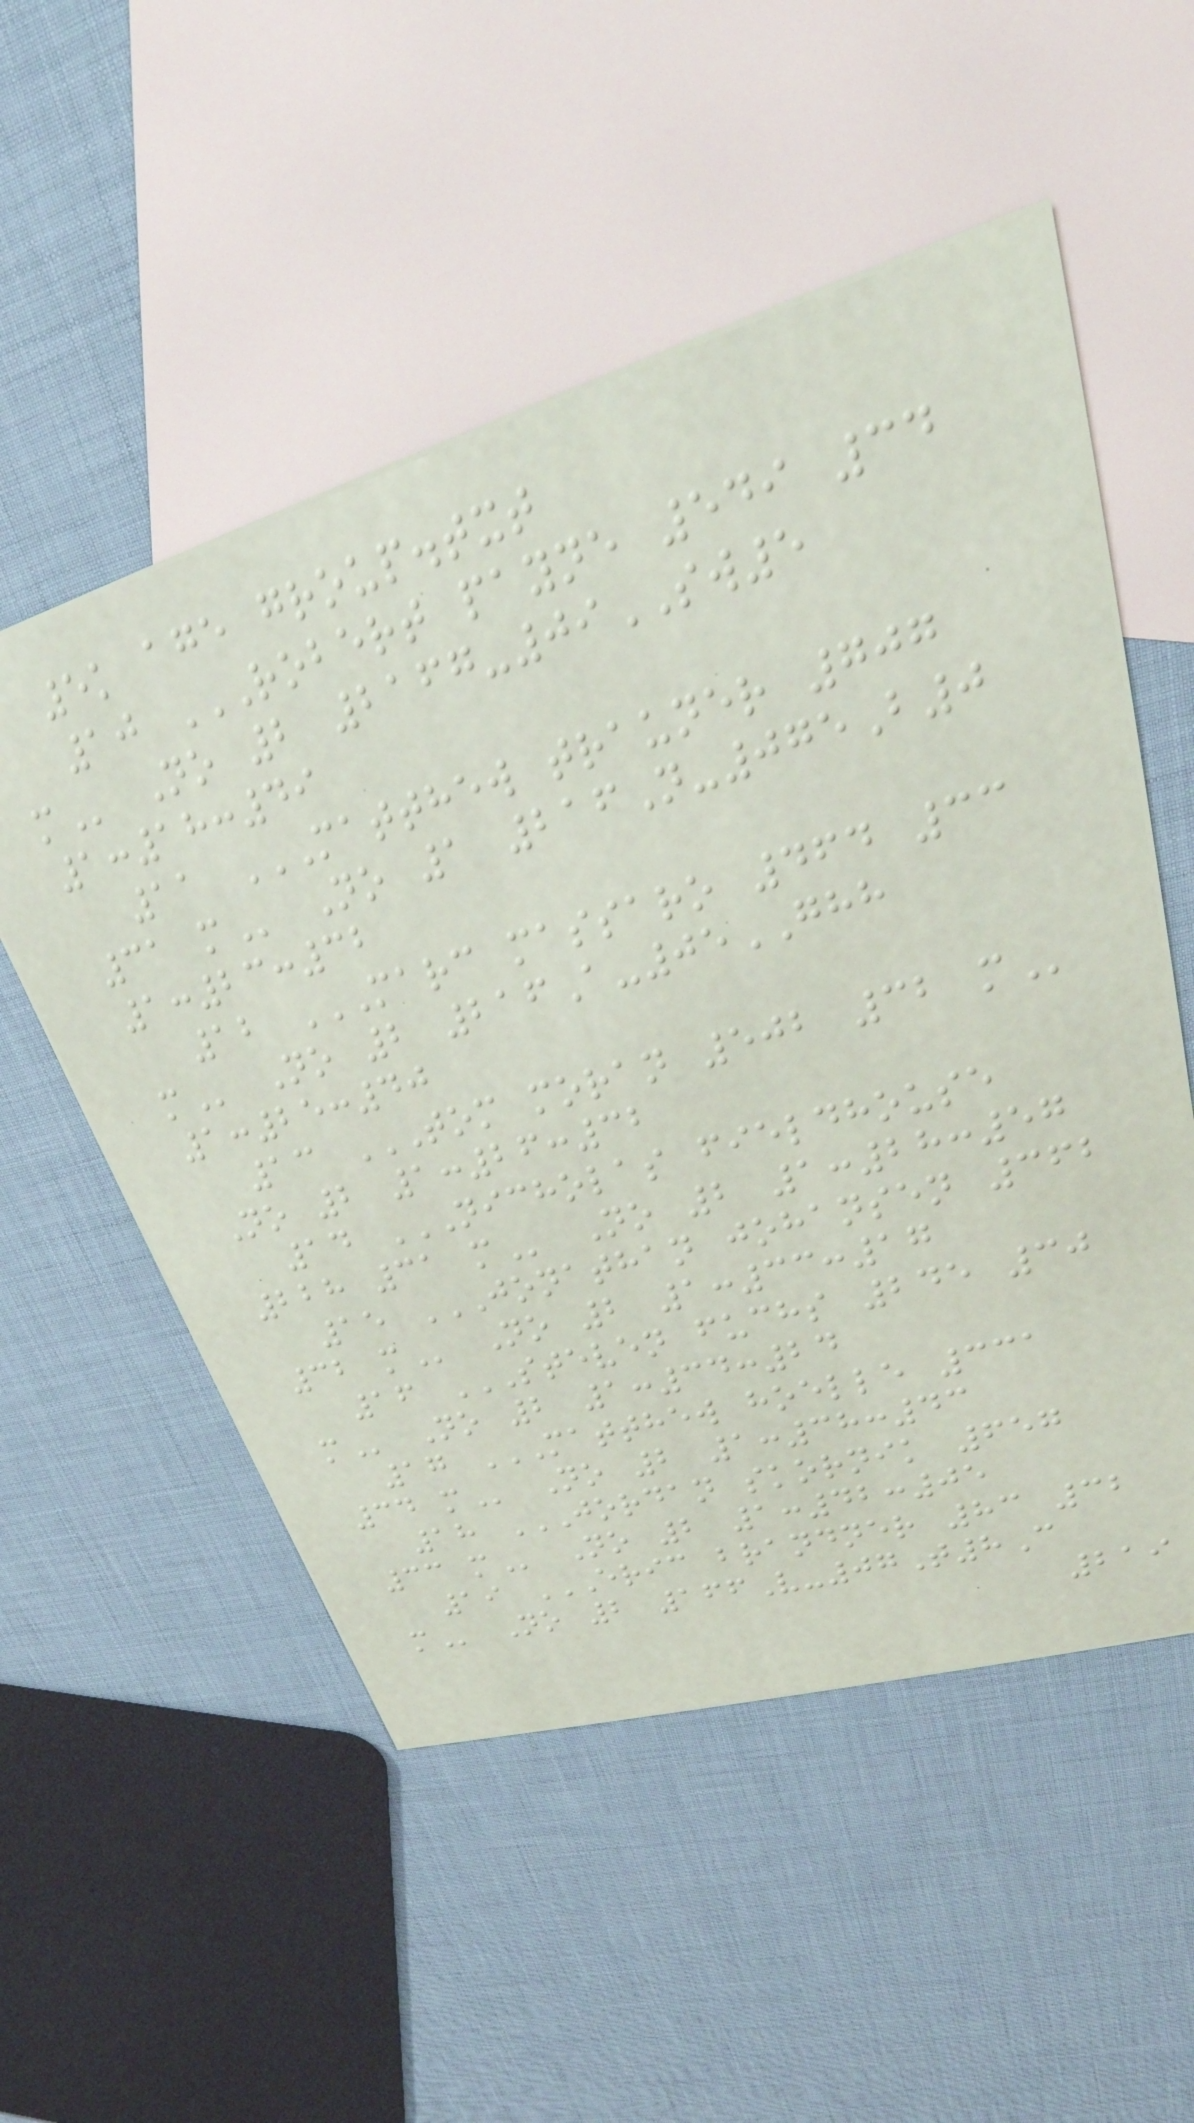5k age group.txt
10 ROBERT PAYNE 549 34
M No 2 2167-09SW5
1:18:49
11 MATTHEW TRAUNER 707
31 M No 1 216N-075B0
1:23:32
12 MARC MASSARO 464 33
M No 2 216A-05GHH
1:25:40
13 TOM MORAN 502 32 M
No 2 1:26:32
14 NICHOLAS FIELDHOUSE
228 31 M No 2 1:28:57
15 JONATHAN JOHANSEN 362
32 M No 2 1:33:17
16 STEVEN FUCHS 245 30
M No 2 1:34:24
17 MATTHEW HOELLE 331
34 M No 2 1:38:43
18 JORDAN SKORNIK 657
33 M No 2 1:42:05
19 ERIC BRANDNER 83 32
M No 2 166V-07T8C
219
